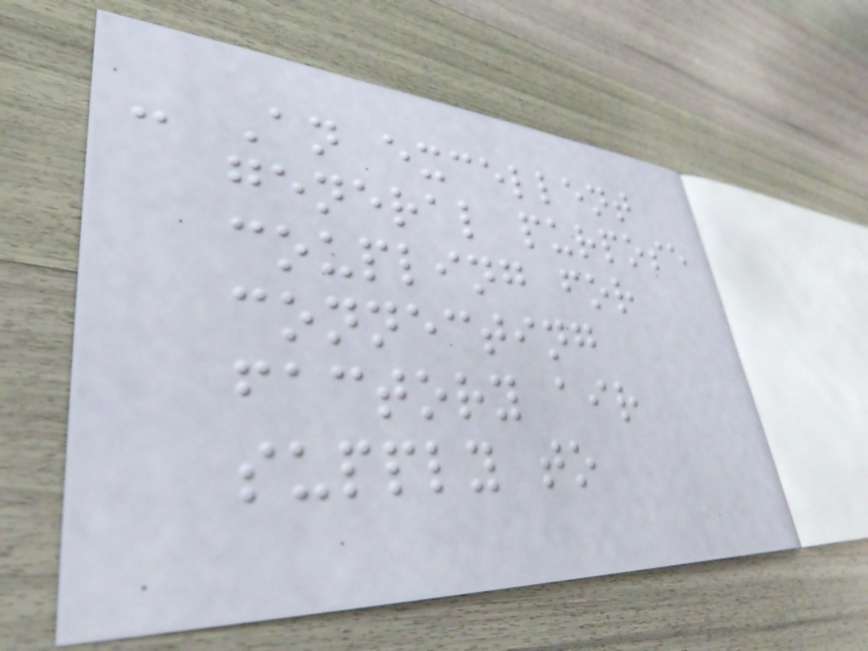- An excellent
general purpose
coupling for
connecting
factory air
supply to
